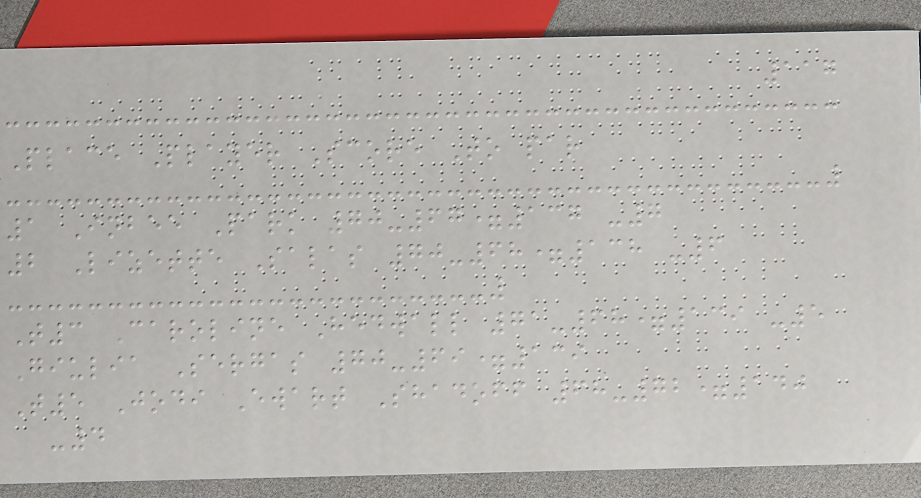117
Place Player Score To par
1 Inbee Park 70-67=137 -7
2 Lizette Salas 70-68=138 -6
T3 Caroline Hedwall 71-68=139 -5
Giulia Sergas 70-69=139
T5 Jodi Ewart Shadoff 68-72=140
-4
